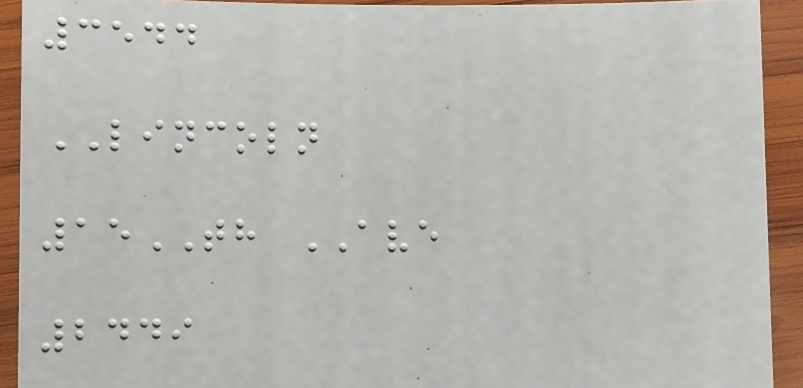3544
LINCOLN
15TH AVE
2449
